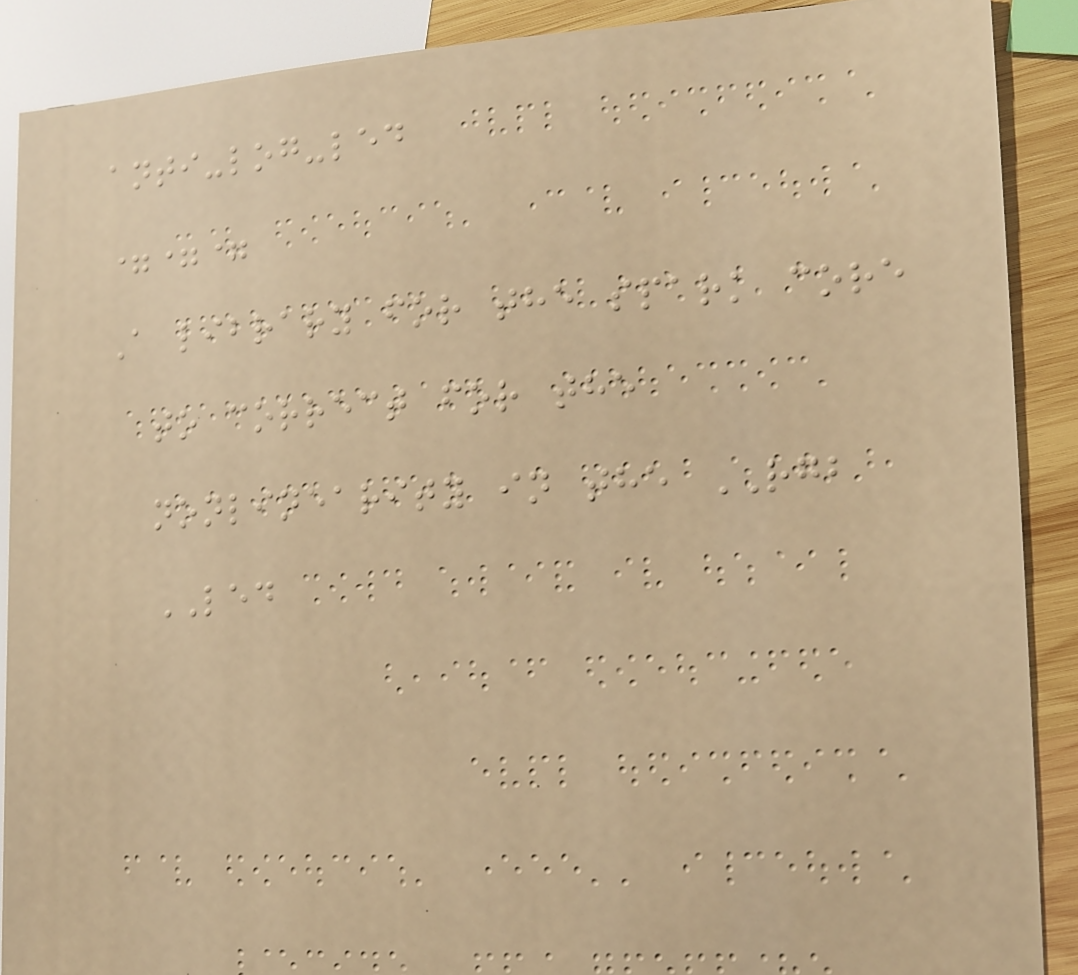anti-log-led
===
A library for the spark core
to correct for the
nonlinearity in the RGB
LED
